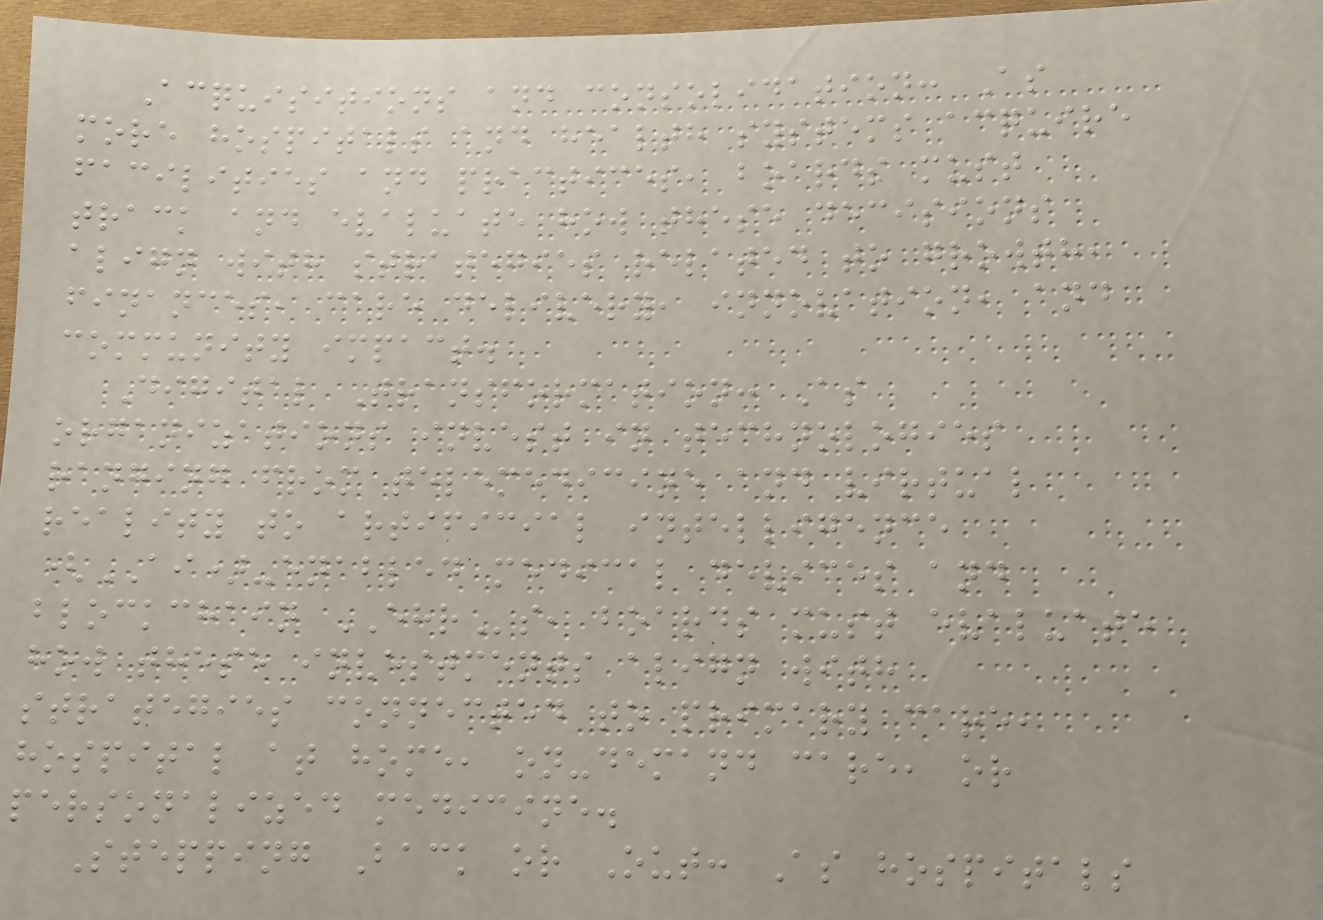Acquisitions and consolidation: As
more hospitals and health systems acquire
facilities and practices, boards must
track and evaluate how these decisions
align with strategies related to growth,
finances, care delivery, innovation, and
community impact.
Digital Transformation: As
organizations invest in technologies
ranging from telemedicine and virtual
reality to artificial intelligence
(AI)-enabled medical devices and
blockchain EHRs, boards must evaluate
how these investments align with
strategies connected to primary care,
hospital at home, on-demand care, or
personalized medicine.
Stepping Back or Out: As hospitals
